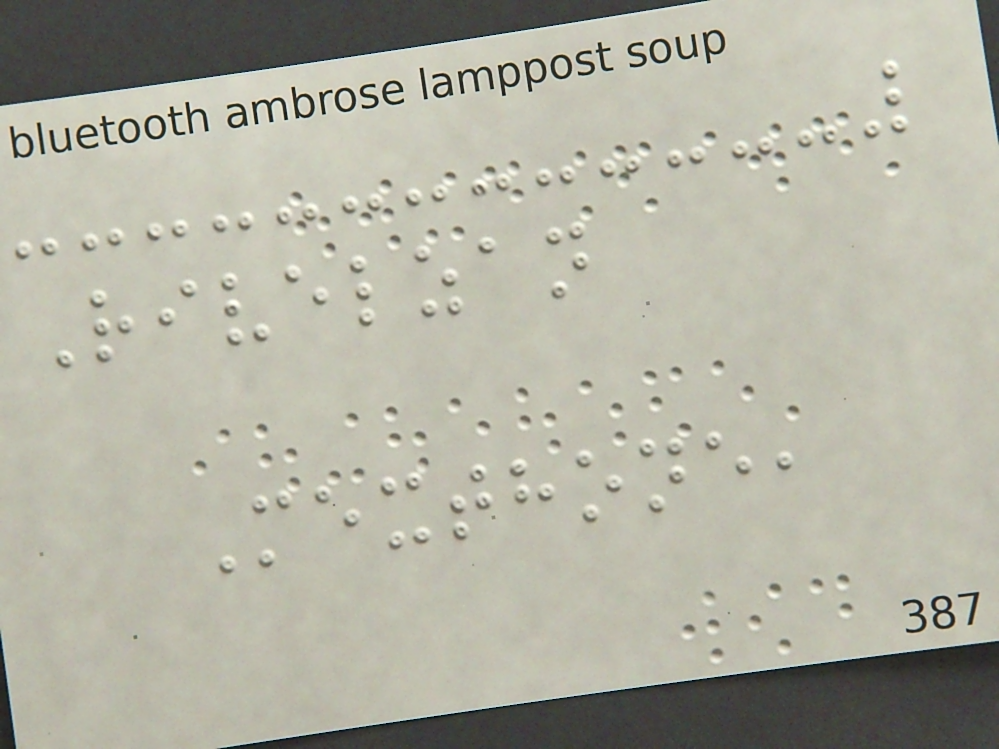Rivelzan
Mexthone,
